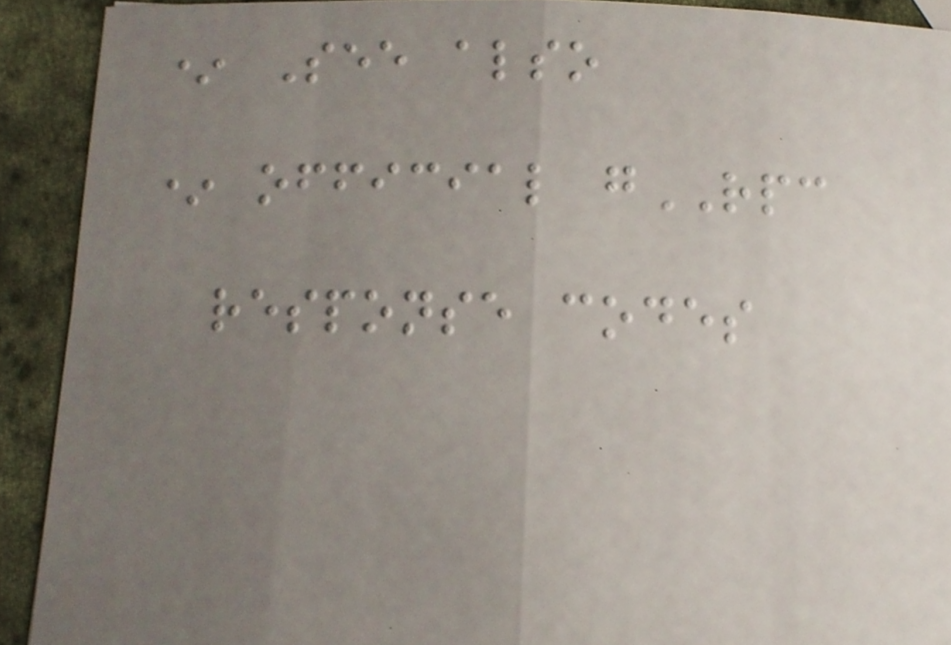* See also
* official gRPC
response codes
